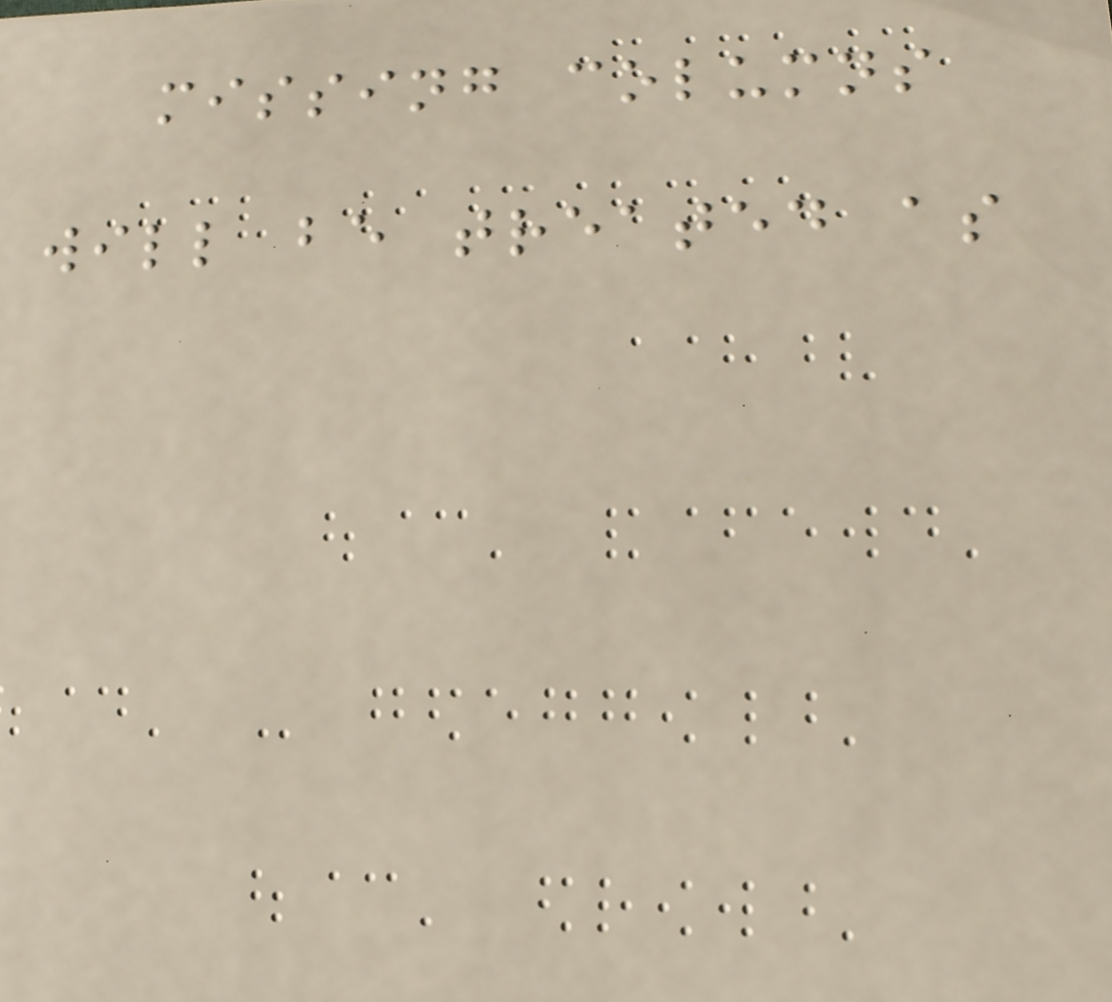missing columns
will be treated as
